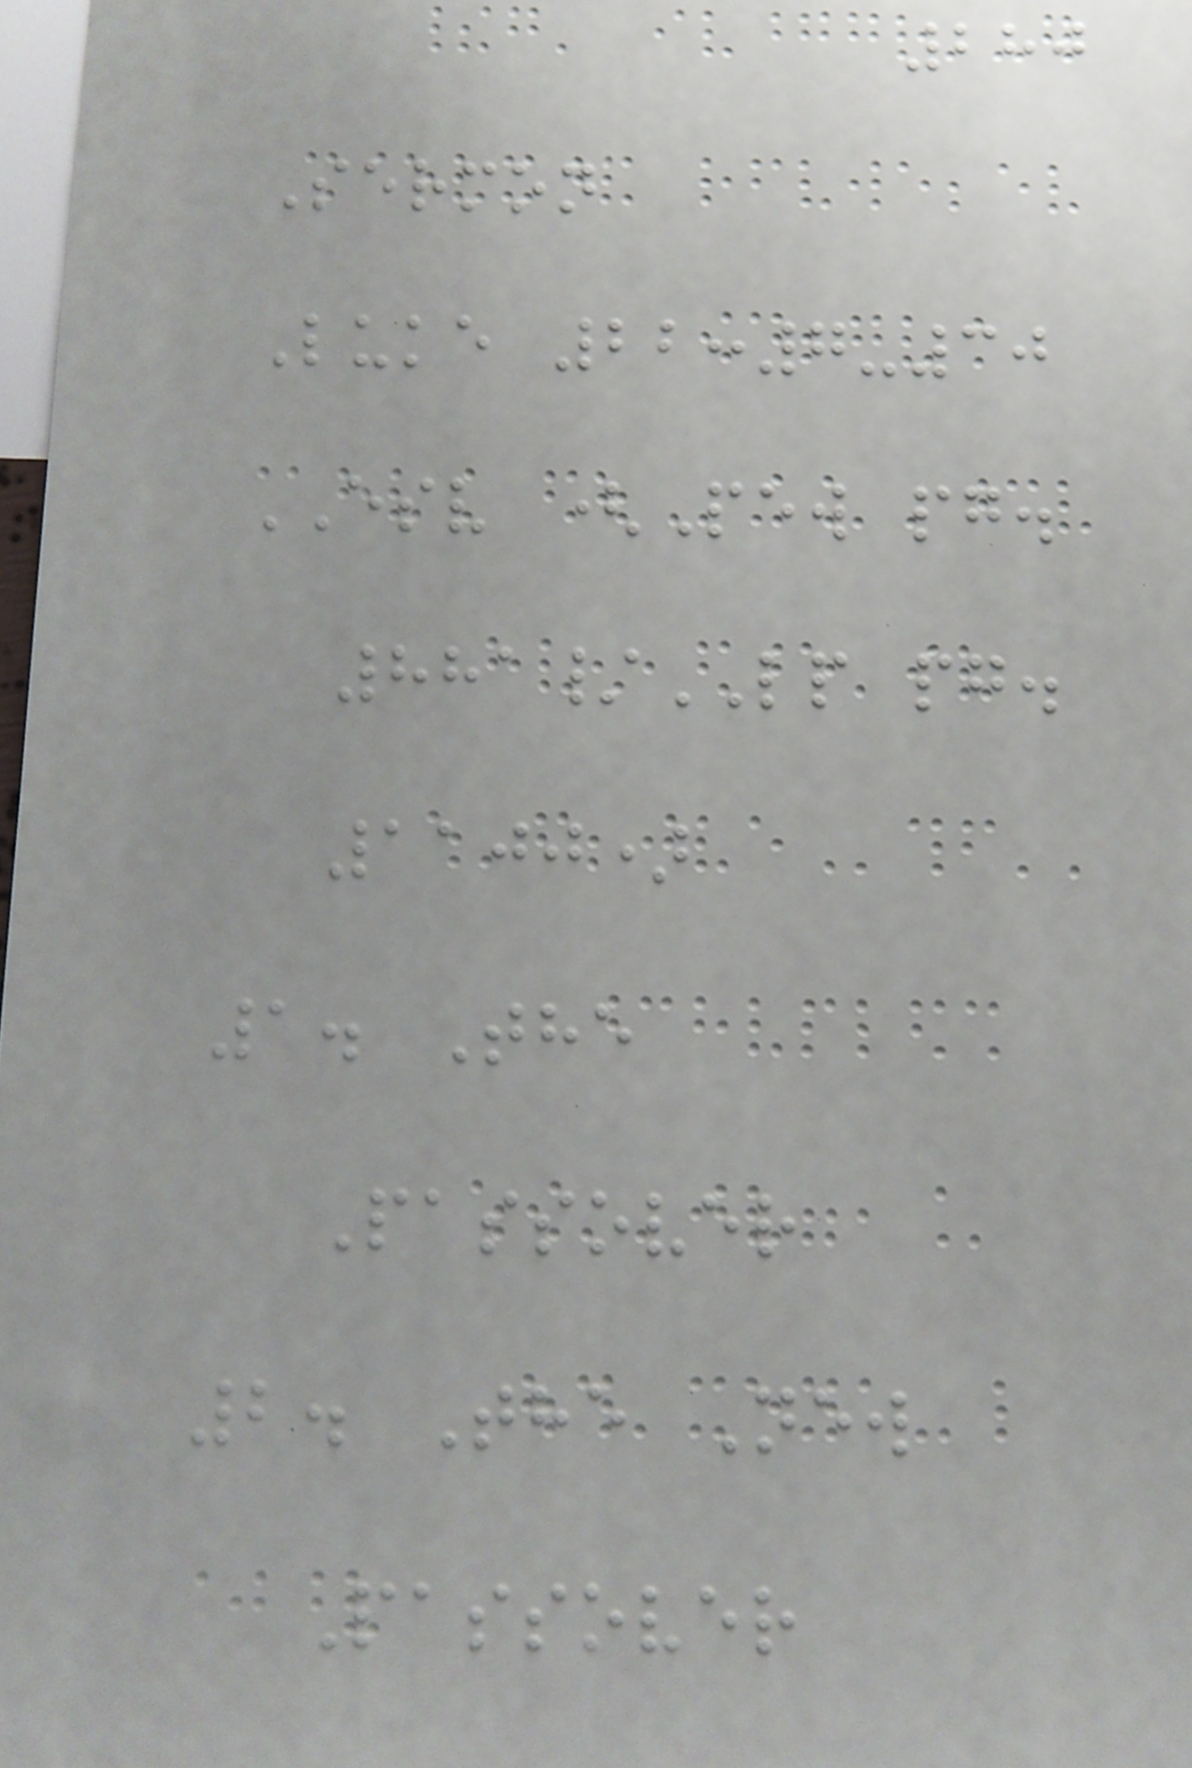280
Sermon
Luke 22:7-30
ESV (Pew pg.
881/LP pg.
1100)
1. The
Passover
2. The New
Passover
